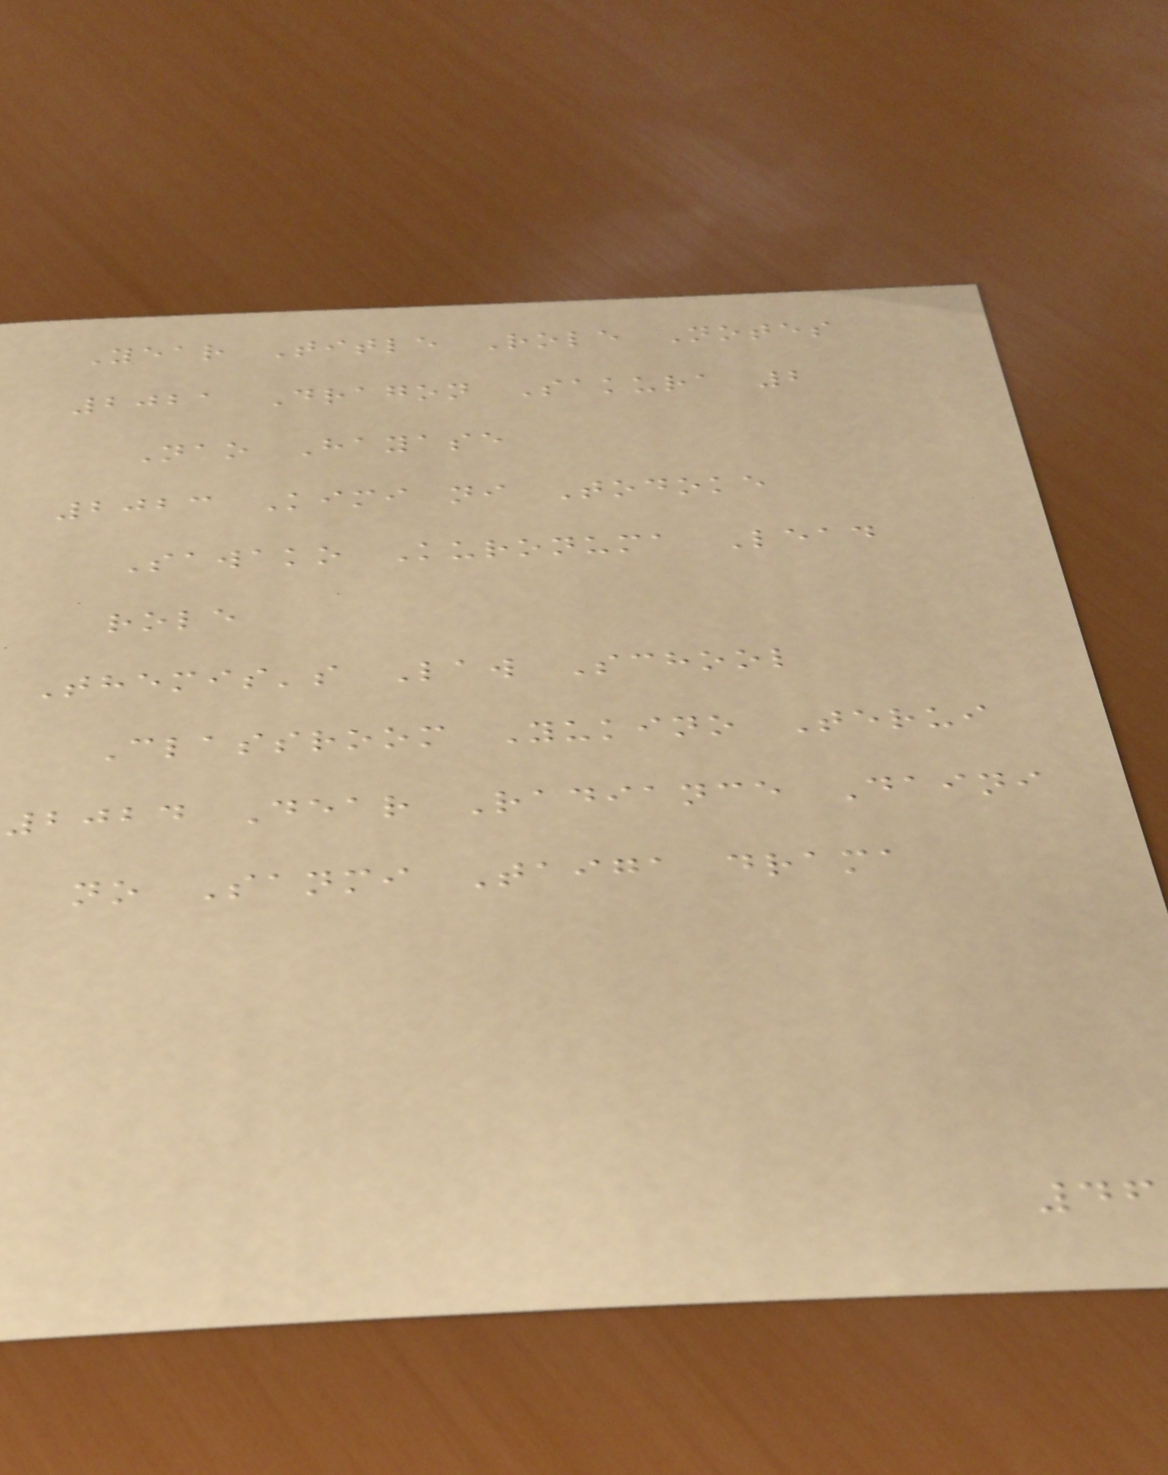Year Title Role Notes
2021 Dragon Sakura 2
Nao Hayase
2023 Kimi ni Todoke
Sawako Kuronuma Lead
role
Themis's Law School
Classroom Yukino Terui
2024 Dear Radiance Daini
no Sanmi Taiga drama
46
